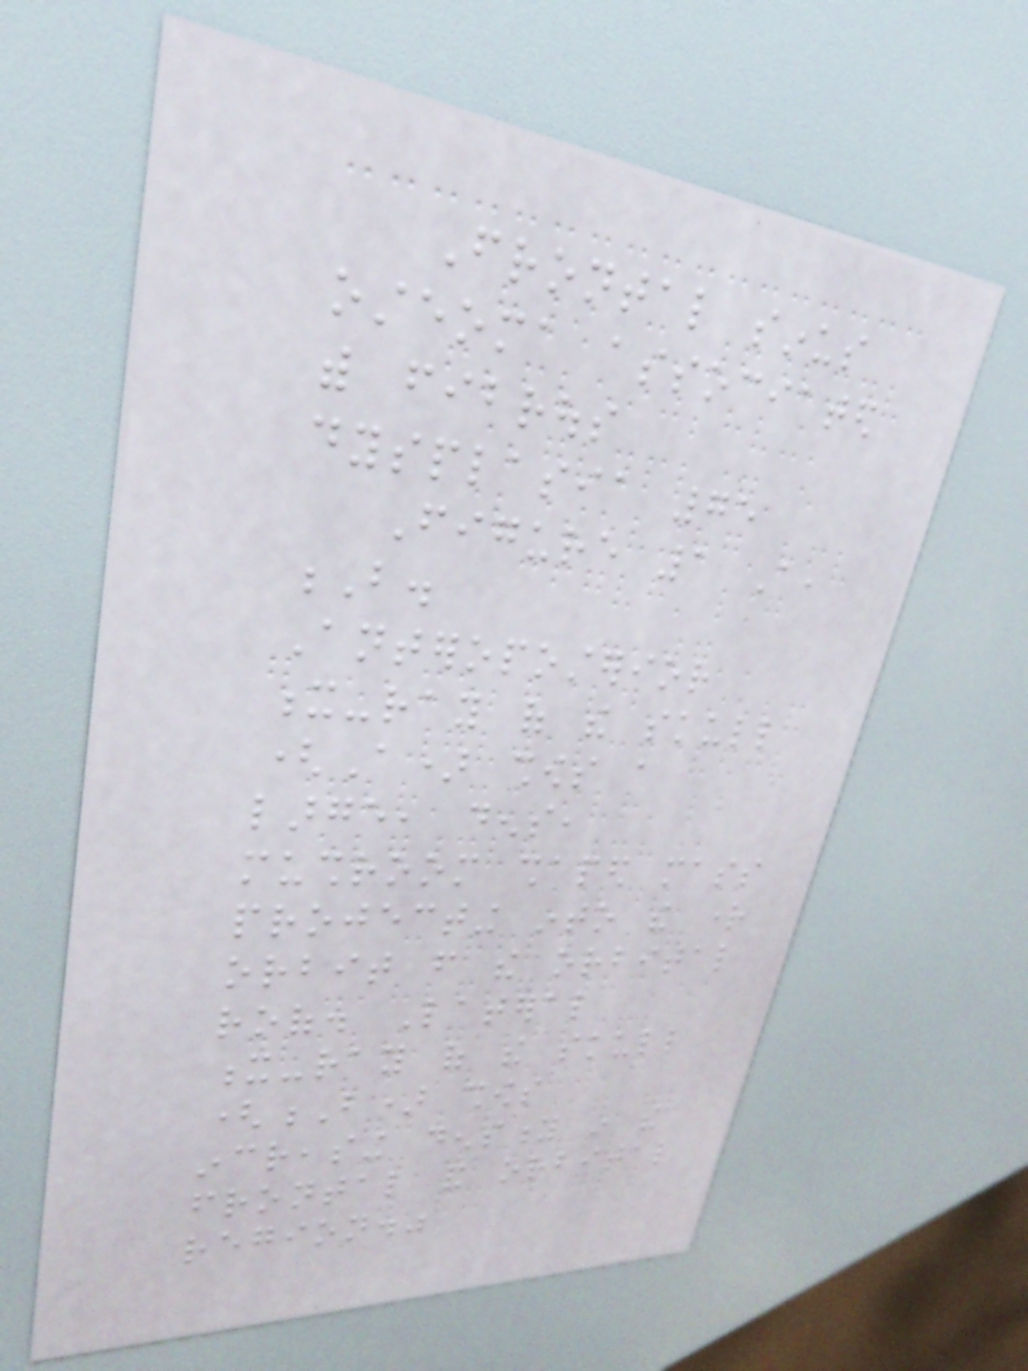Frontal sinus
osteoma associated
with fibrous
dysplasia 75
Figure 1 A,
B.
Anteroposterior
x-ray of the skull
(A) shows a
large, dens,
mushroom shaped mass
projecting into the right
orbit from the orbital
roof. Lateral
x-ray of the skull
(B) shows
increasing density in the
frontal and orbital
region."
